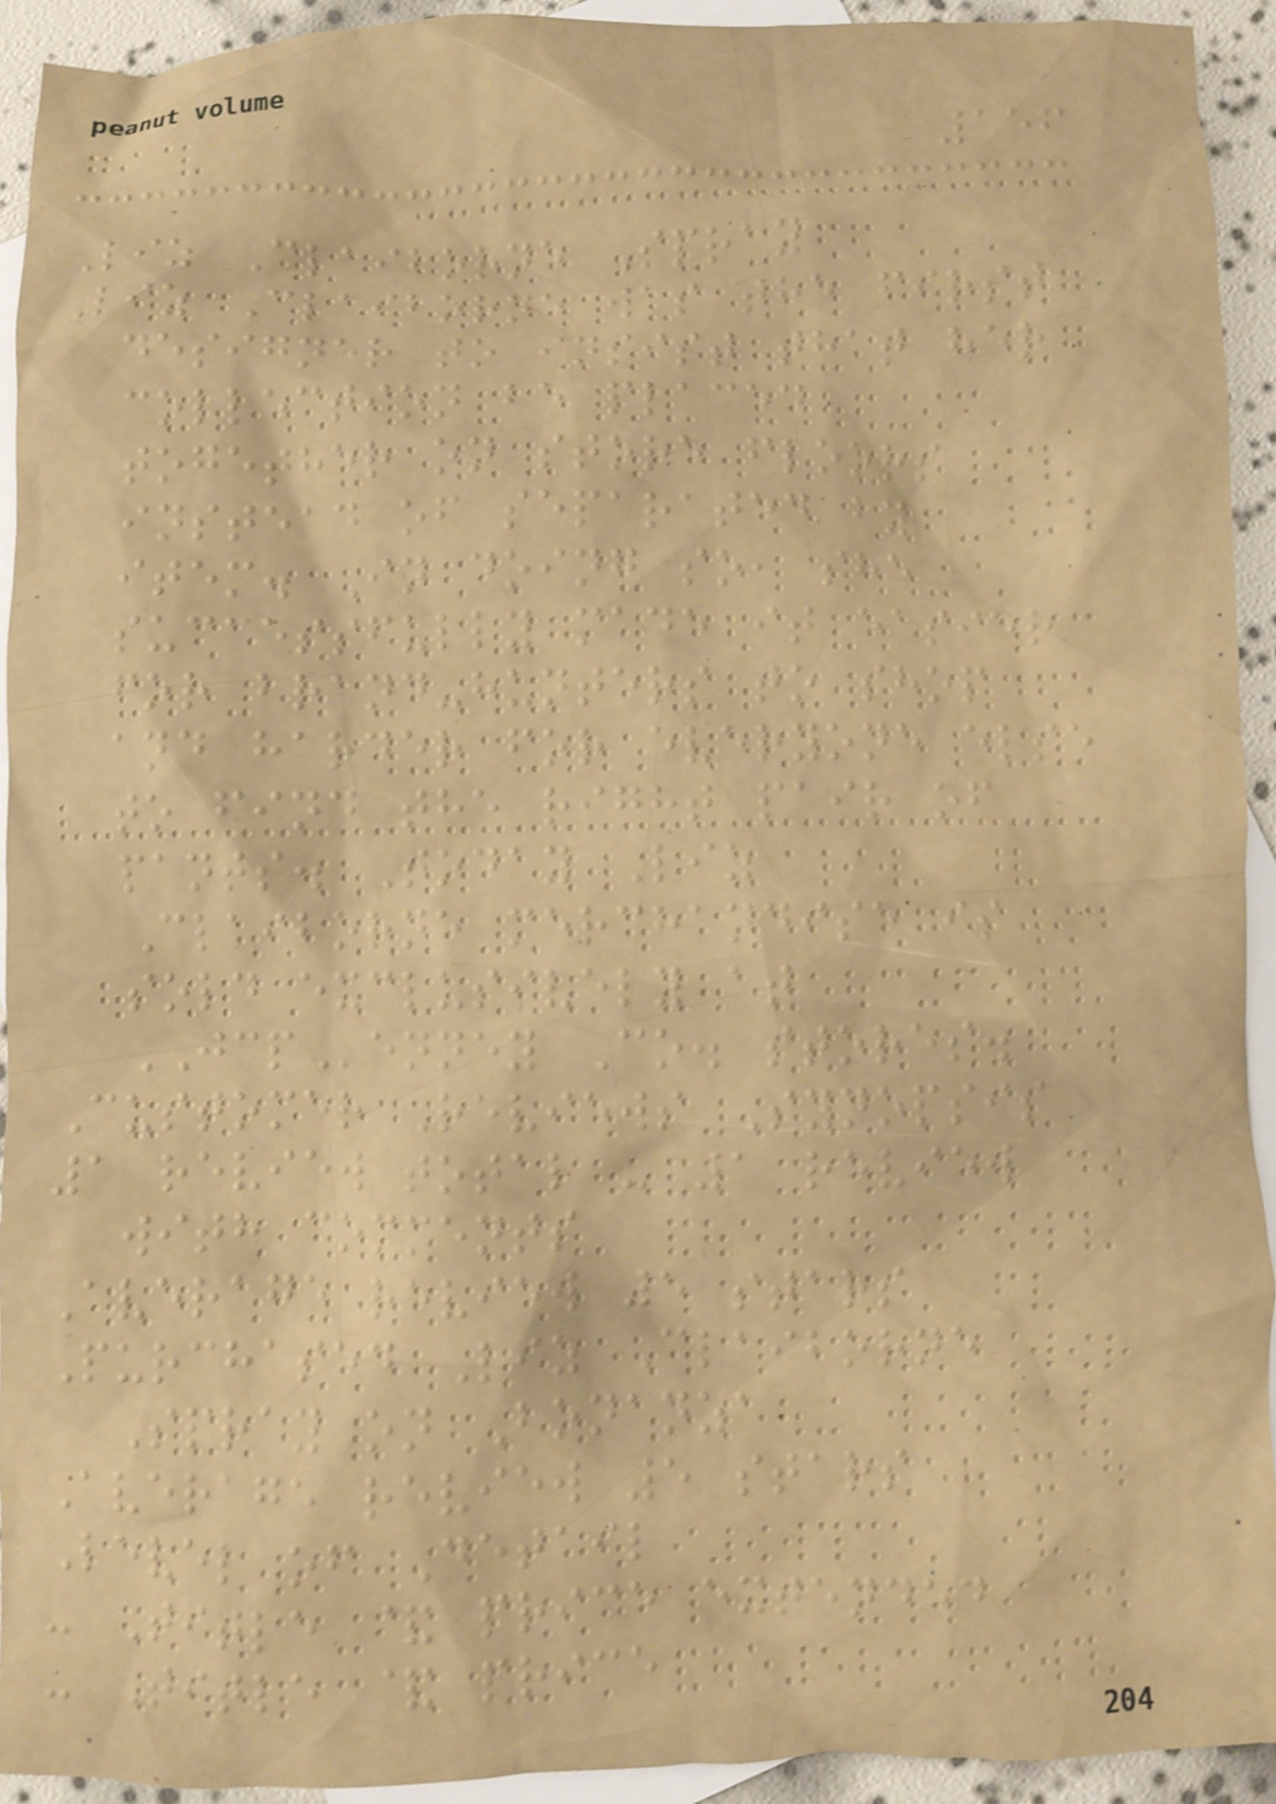156
Liz Claiborne Spray
Liz Claiborne was the first
designer to insist that her
collection be placed
together on store floors
instead of separated by
item. In doing so, she
successfully made it easier
for brand-hunters to shop
and harder for everyone else
to find the right pair of
pants. Today Liz
Claiborne merchandise is
sold exclusively at
JCPenney Co. stores.
Customer Reviews Synopsis
1 review total - 1 review
with comments
Average review 5 stars
Purchased Liz Claiborne
Spray on Bonanza
Average review 5 stars
Level of Detail
- Title & price extended
- Title & price
